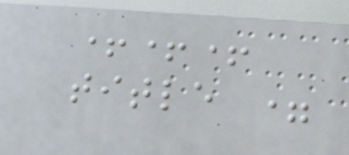+++
title =
